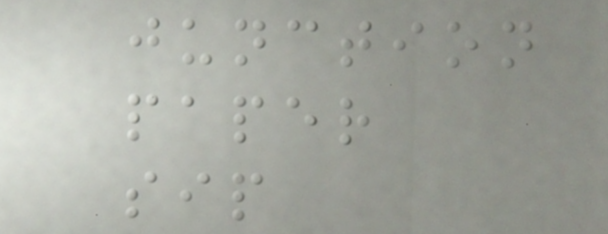junction
paper
sip
